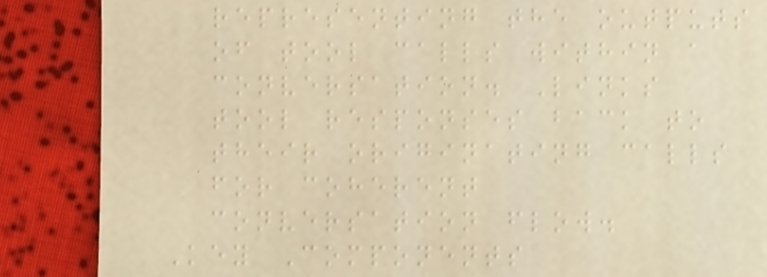representing the outputs
of tool calls within a
conversation. Links
tool responses back to
their originating calls
for coherent
conversation flow.
Key Components
